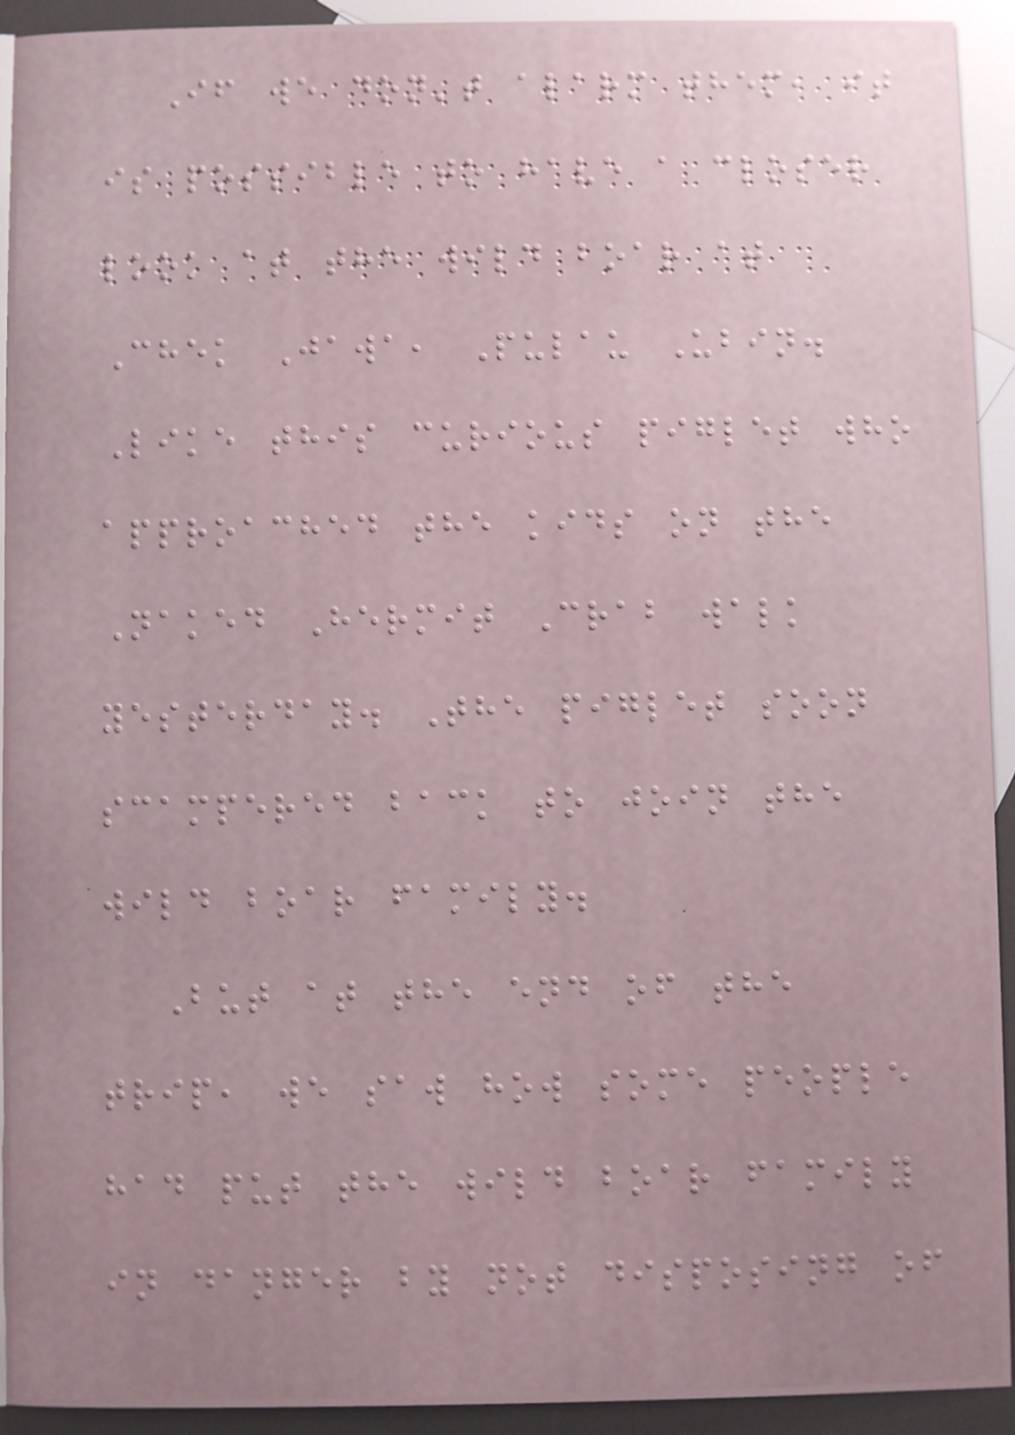If we don't alarm them, it
is possible to have a closer
look at the wild boar at
Chek Jawa, Pulau Ubin.
Like this curious piglet who
approached the kids on the
Naked Hermit Crab walk
yesterday. The piglet soon
scampered back to join the
wild boar family.
But at the end of the
trip, we saw how some people
had put the wild boar family
in danger by not disposing of
